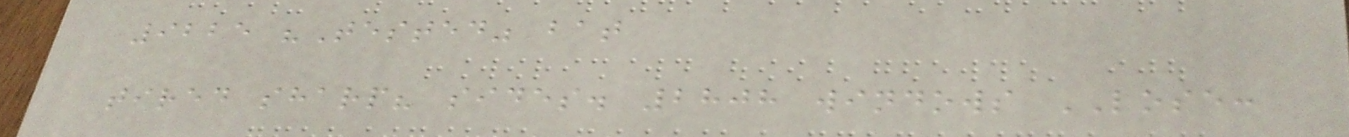9225 "Tested" bat
tired sharp? sides. 2808 windows LOSE:
